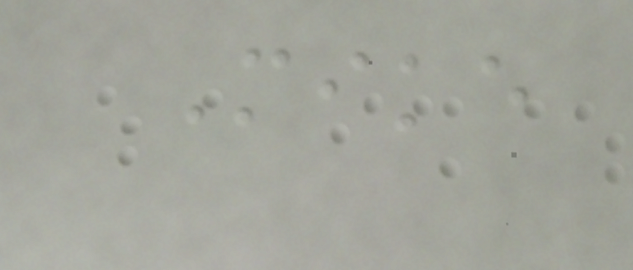Mike
